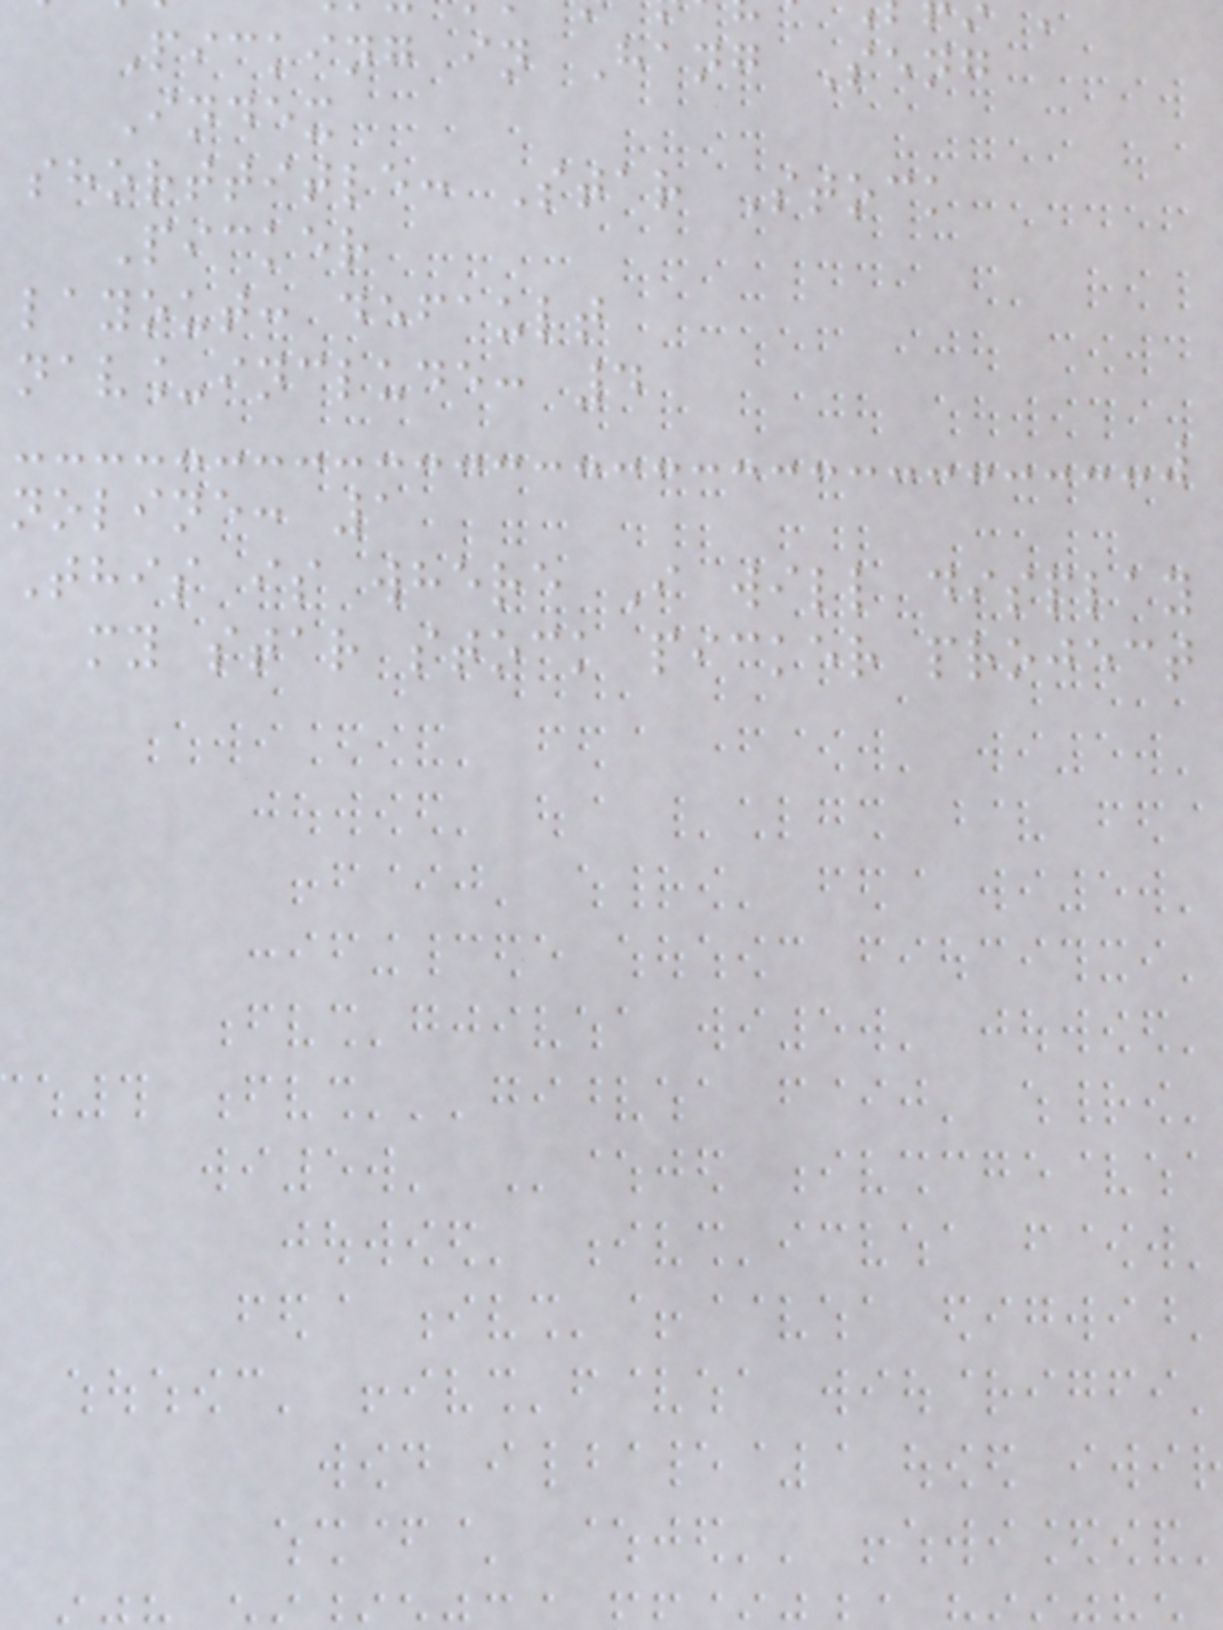Picking in Hang Seng
Index
shorttitle: Star Stock
Picker
layout: default
nav_include: 4
noline: 1
This is where I will display
my star stock picker project
